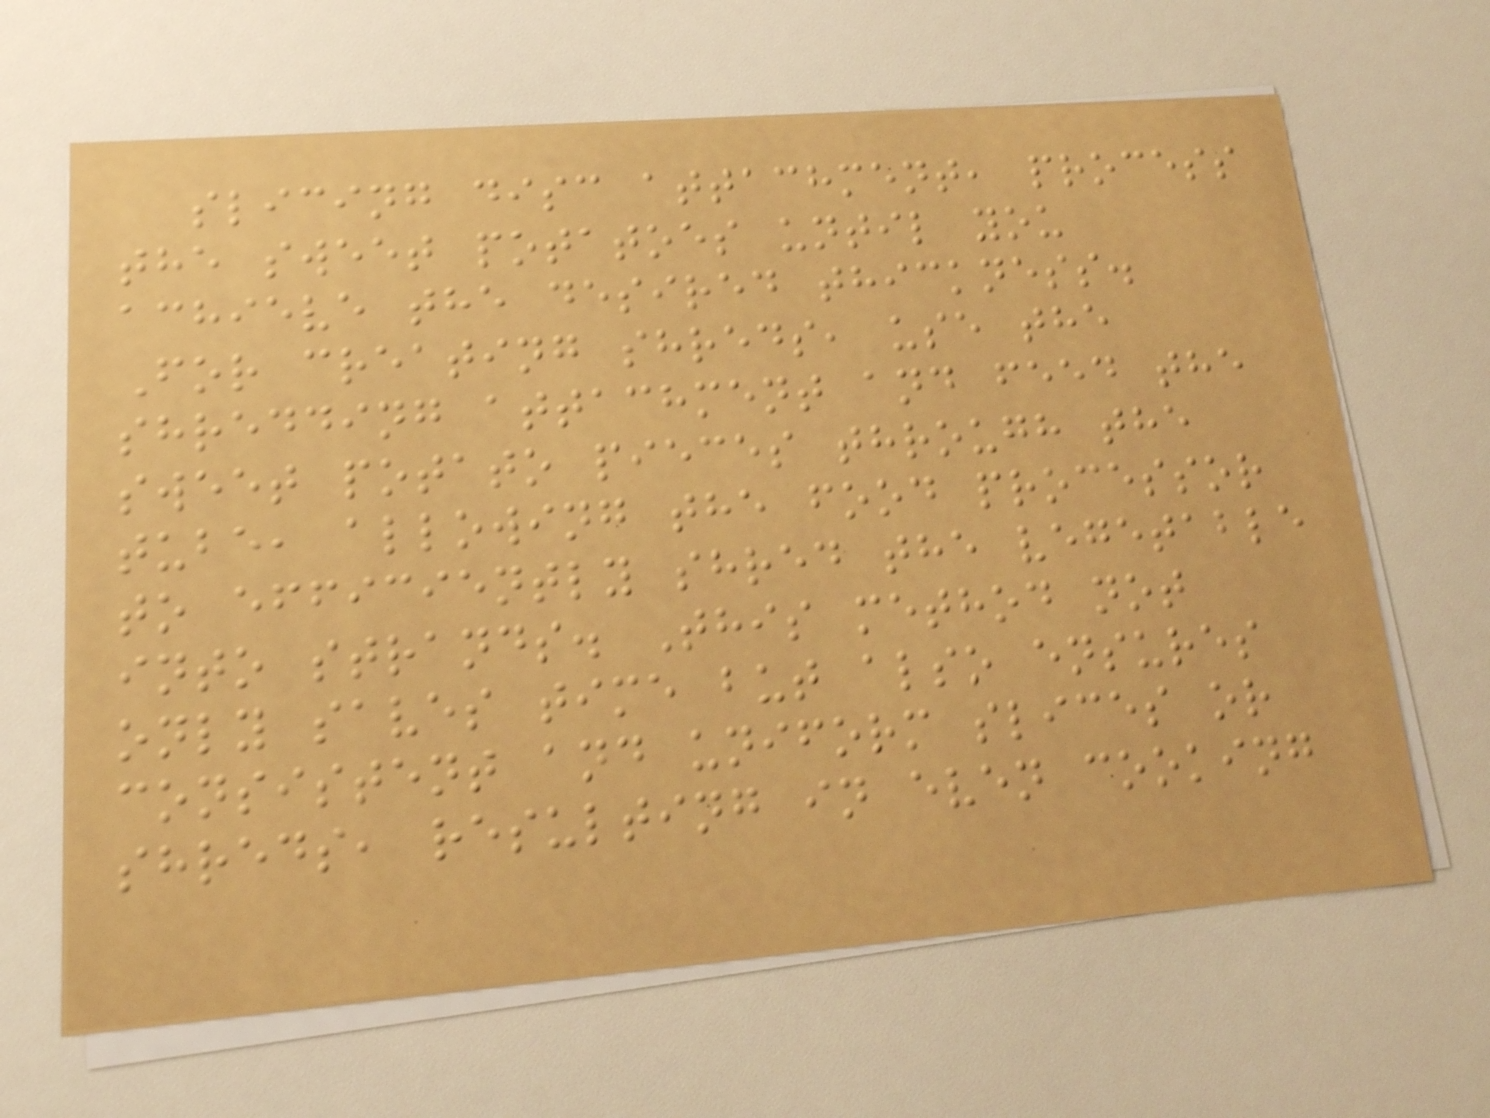slicing disc attachment, process
the sweet potatoes until you
achieve the desired thickness.
For creating shreds, use the
shredding attachment and feed the
sweet potato pieces through the
tube, allowing the food processor
to efficiently shred the vegetable
into strands. This method not
only saves time but also ensures
consistent and uniform slices or
shreds, resulting in even cooking
